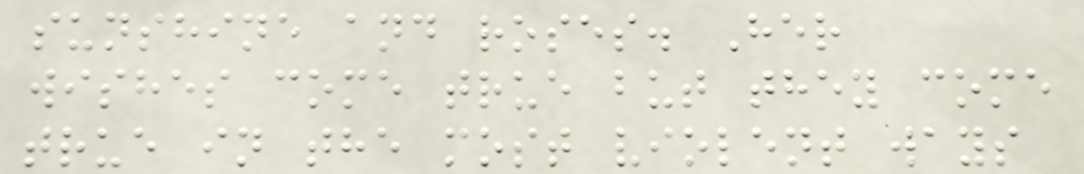sunshine and roses. Her
wishes come true but they come
true in the most violent ways
